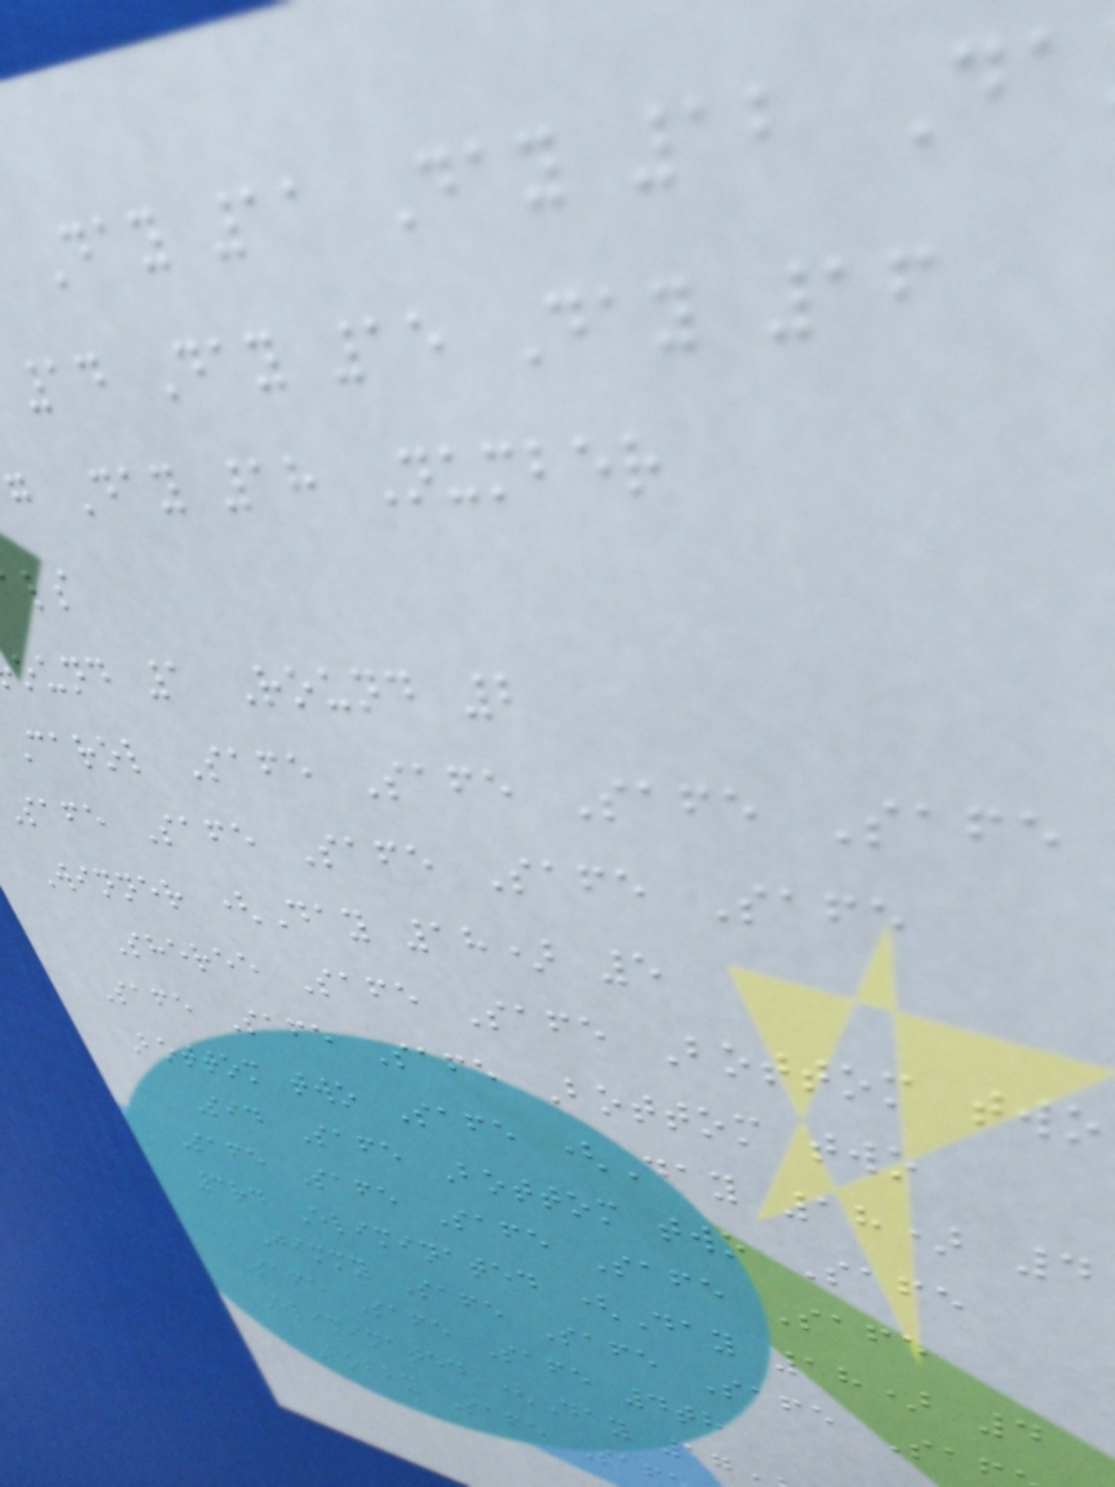Day 11 Day 12 Da
14 Day 15 Day 16
g Day 18 Number
ound 1 Round 2
Carol Safe Safe Safe Safe
safe Safe Safe Safe Safe
Winner (Day 18) 5
Sheree Safe Safe Bottom two
Safe Safe Safe Bottom two
Bottom two Safe (Day 18) 4
Sid Safe Bottom two Safe
Safe Safe Safe Safe Safe
3rd Eliminated (Day 18) 4
Jimmy Safe Safe Safe Sa
Safe Safe Safe 4th
Eliminated (Day 17
Bobby Safe Sa
